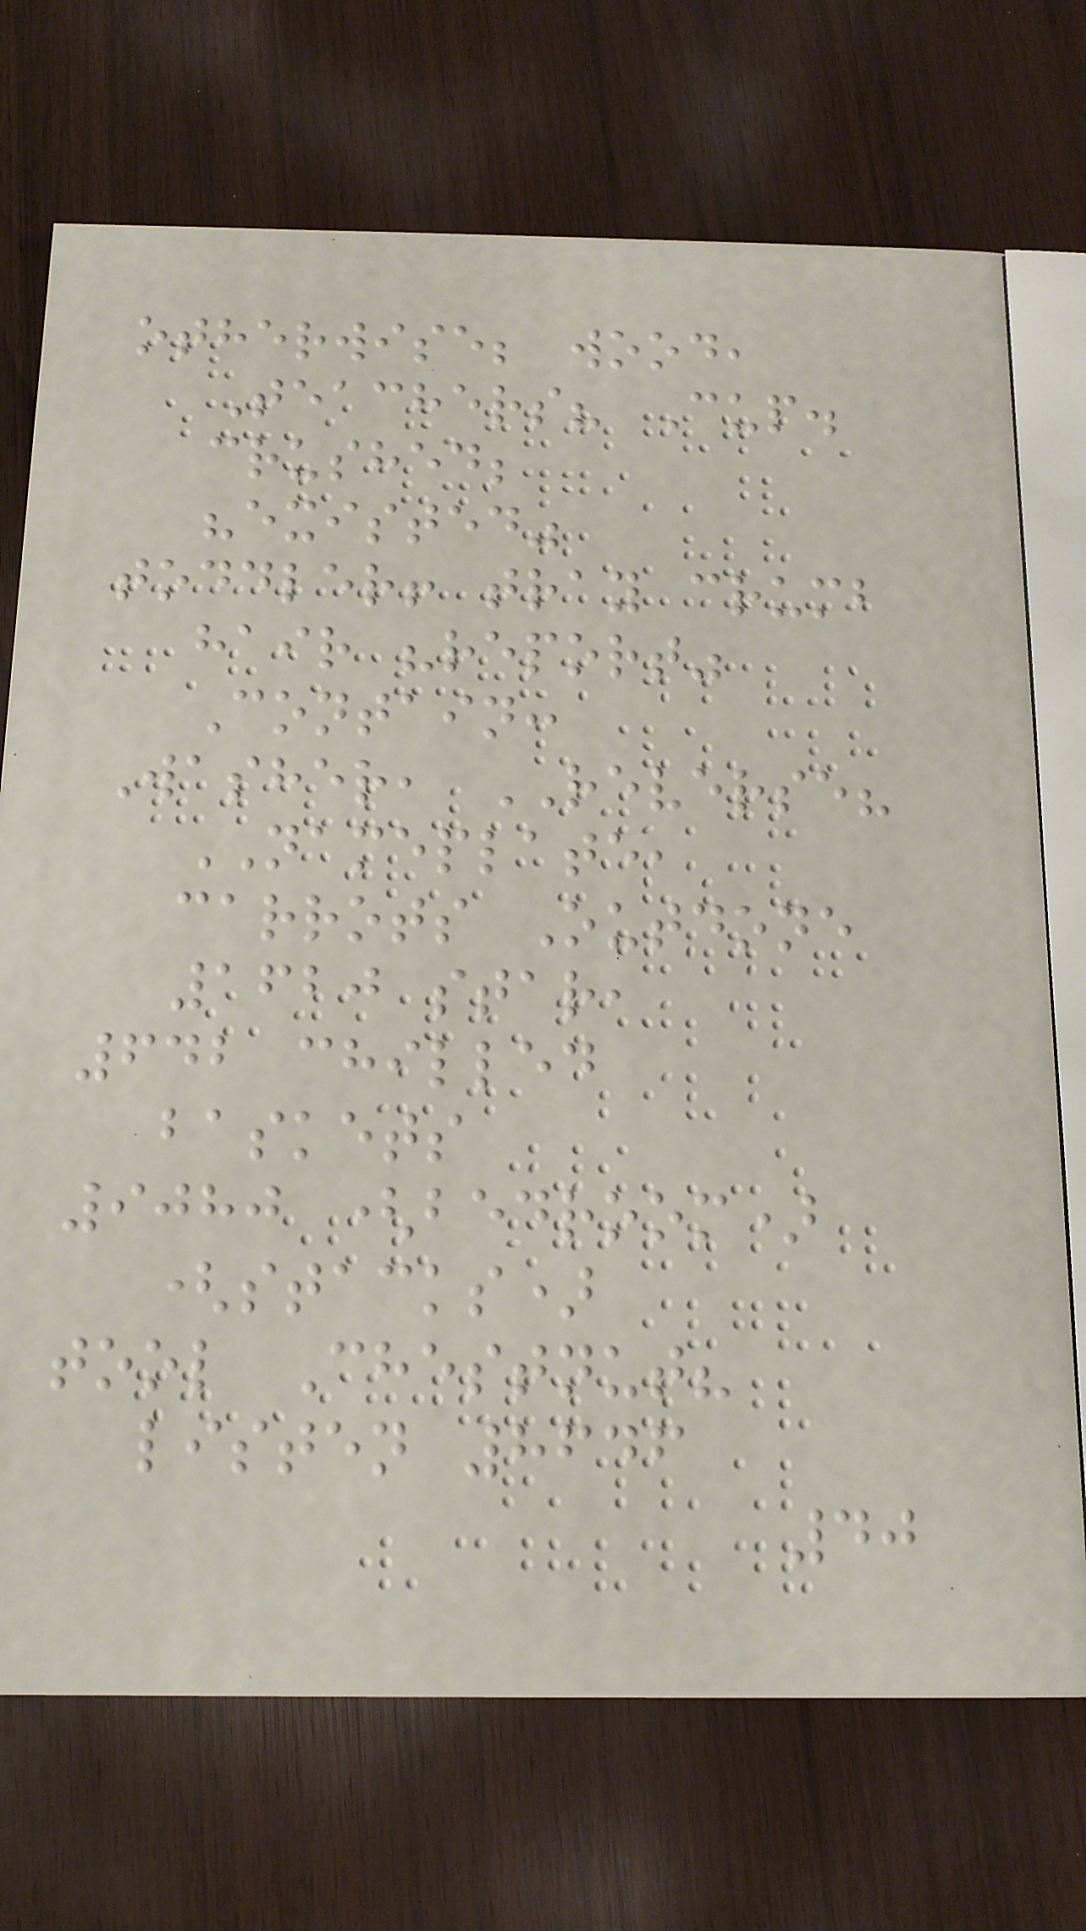otherwise; wood,
Teachers? Cup.
crushed;
"existed"
toddler! tray crumb
hair "report"
Contain:
Washer, REVERSE?
NAMEPLATE,
carrots Outdone
1620 star,
642 chilled
baskets
9080 (bedroom)
(stacks)
tool Chestnut?
listen 8646
40
